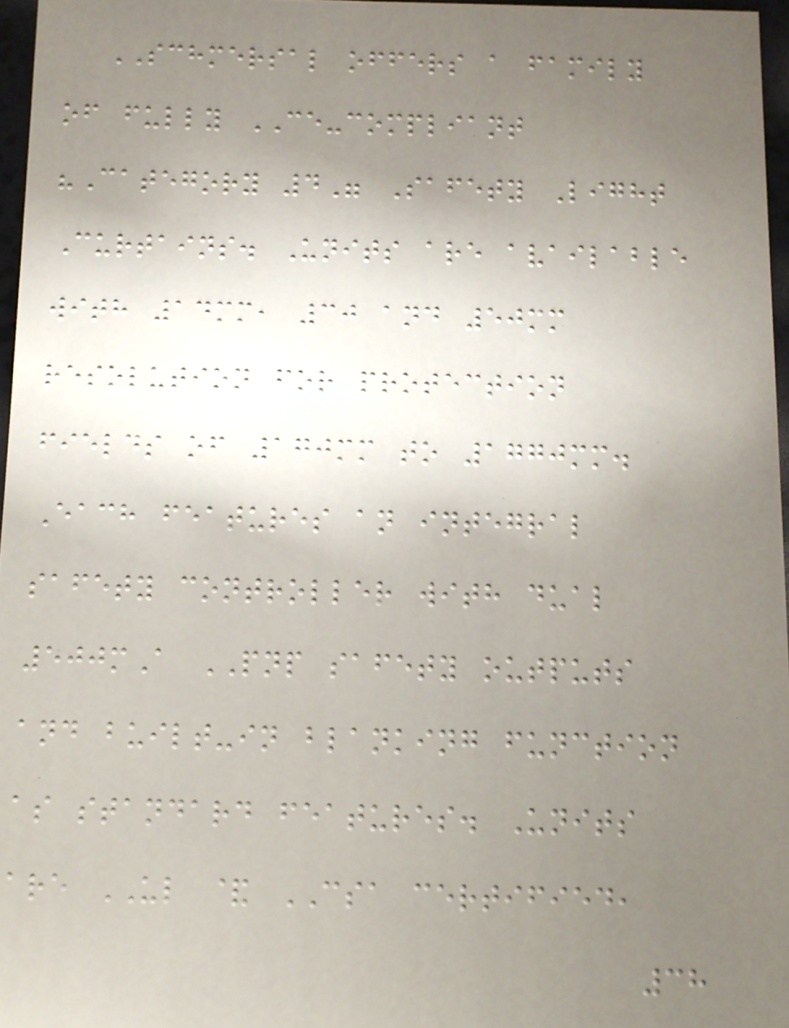SCHMERSAL offers a family
of fully CE-compliant
"Category 4" Safety Light
Curtains. Units are available
with 14mm, 30 and 50mm
resolution for protection
fields of 170mm to 1770mm.
Each features an integral
safety controller with dual
500mA PNP safety outputs
and built-in blanking function
as standard features. Units
are UL & CSA certified,
38
